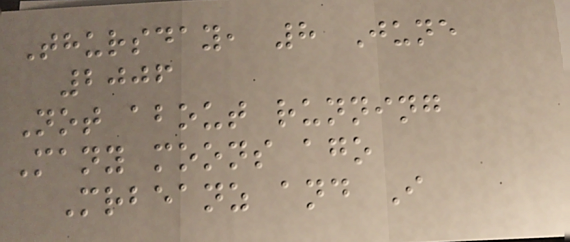Thursday, 8 June
2006
Not about running
Many moons ago
Mrbeanz and I
